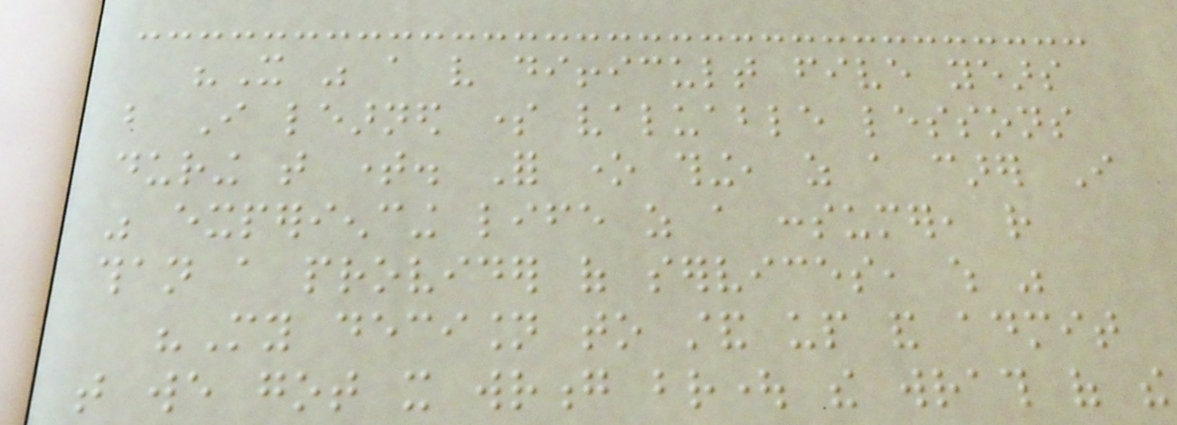"It was a very difficult five years
but I learned some valuable lessons
during that time. For one thing, as a carer I
was experiencing life as a consumer, rather
than a provider of services, which was
"My decision to stand up and admit
that we got it wrong brought the wrath of the
